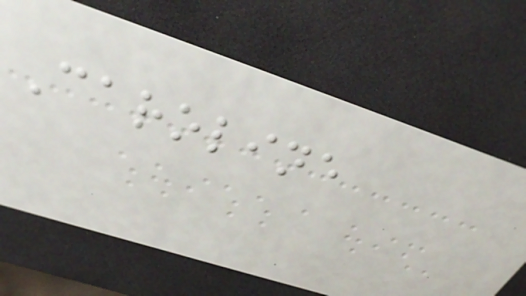Caroline
